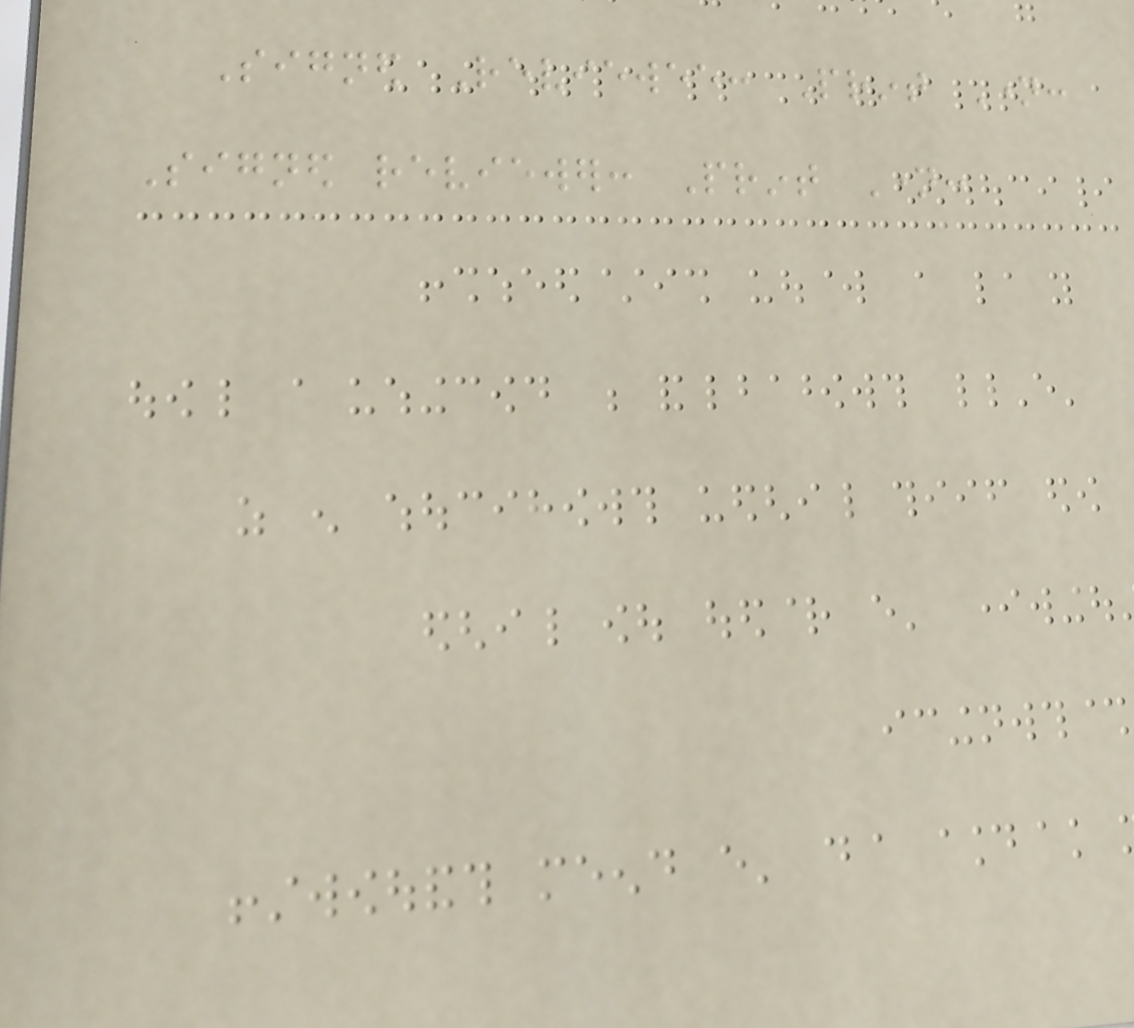Signed Reviewee: Print Name:
Signed reviewer: Print Name:
